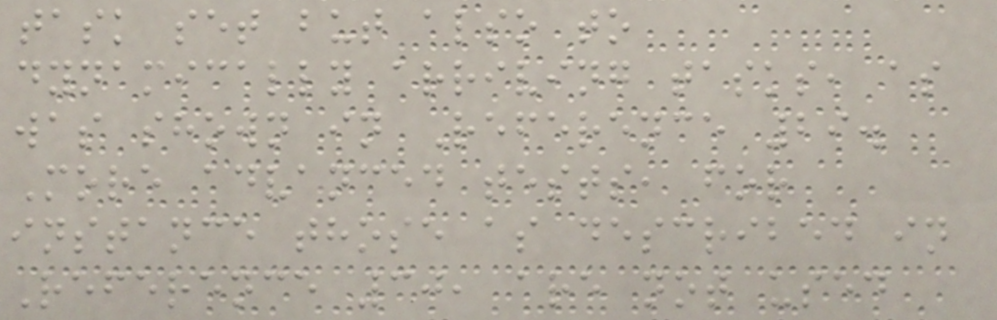task set but also to
dynamically arriving tasks, as
was shown in Reference 29.
More advanced tests, for
instance those as described in
Reference 30, are not used
